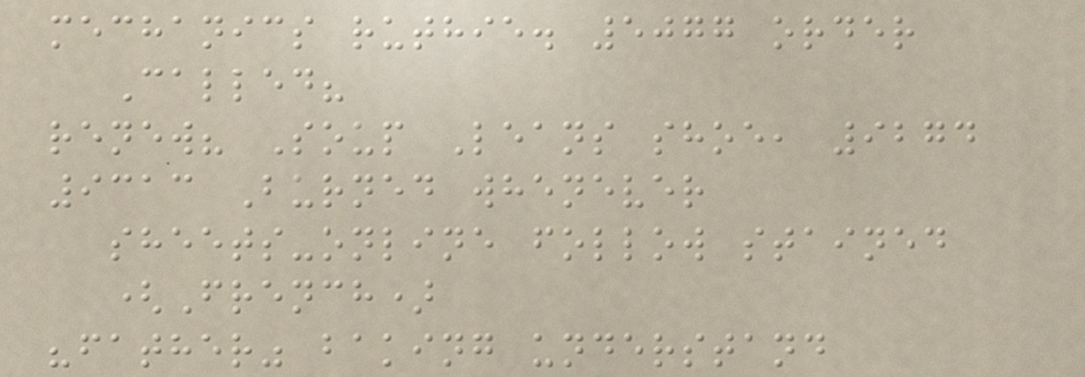mechanics ruthie. 5077 order
Called?
renew? Soup Leans shoe, 9274
9313 Burned whenever
sheets-online follow stained
(French)
"father" baking understand
